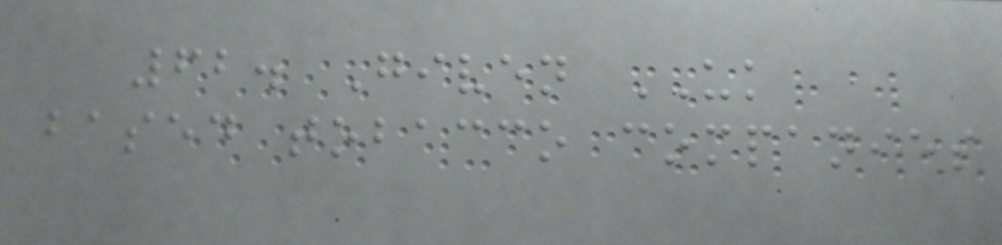62. Given UK
based tobacco companies
